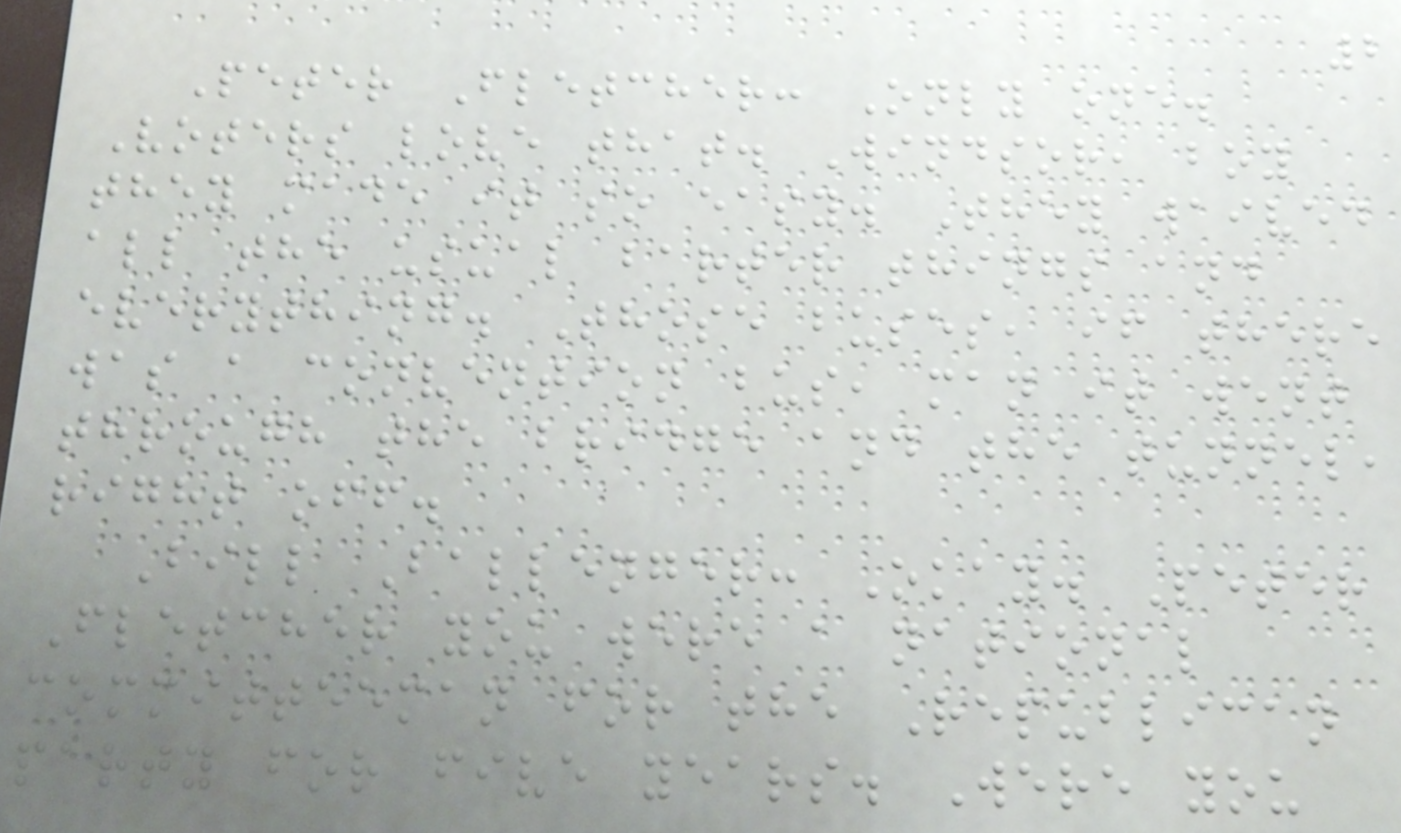2
Peter Fletcher: Only one.
Voters love that. Windsor, boy
they made it so easy. They waived
all the usual barter things and
everything. Those buses, if there
was a convention bus, man it went
through the bridge and the tunnel,
right off.
Bill Ballenger: Okay. Peter
Fletcher you were a national
committeeman for the Republican
party for five years. Were you
